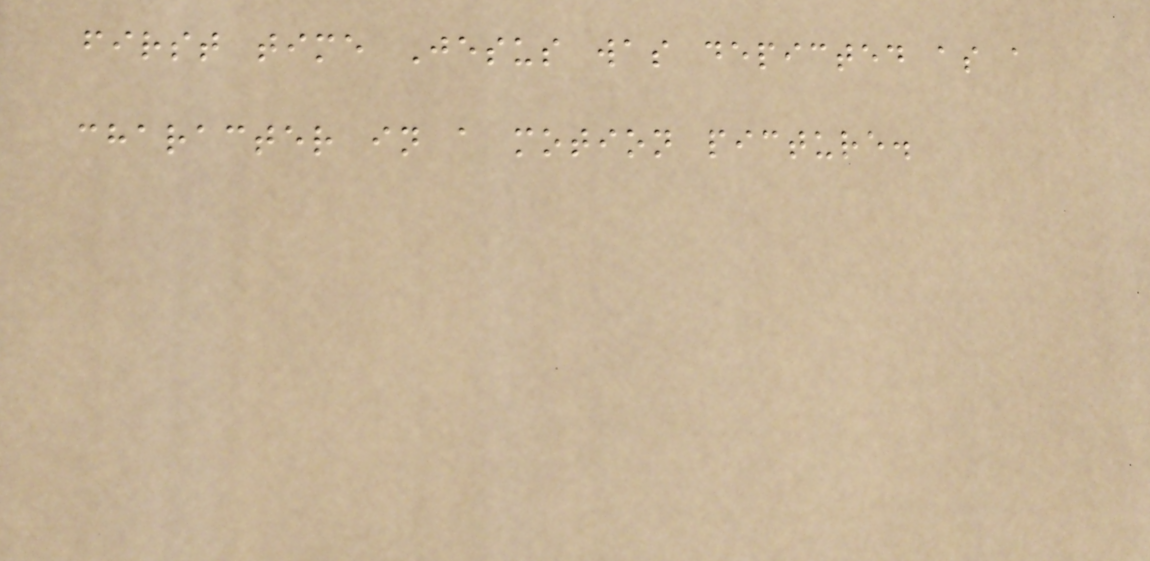first time Jesus was depicted as a
character in a motion picture.
